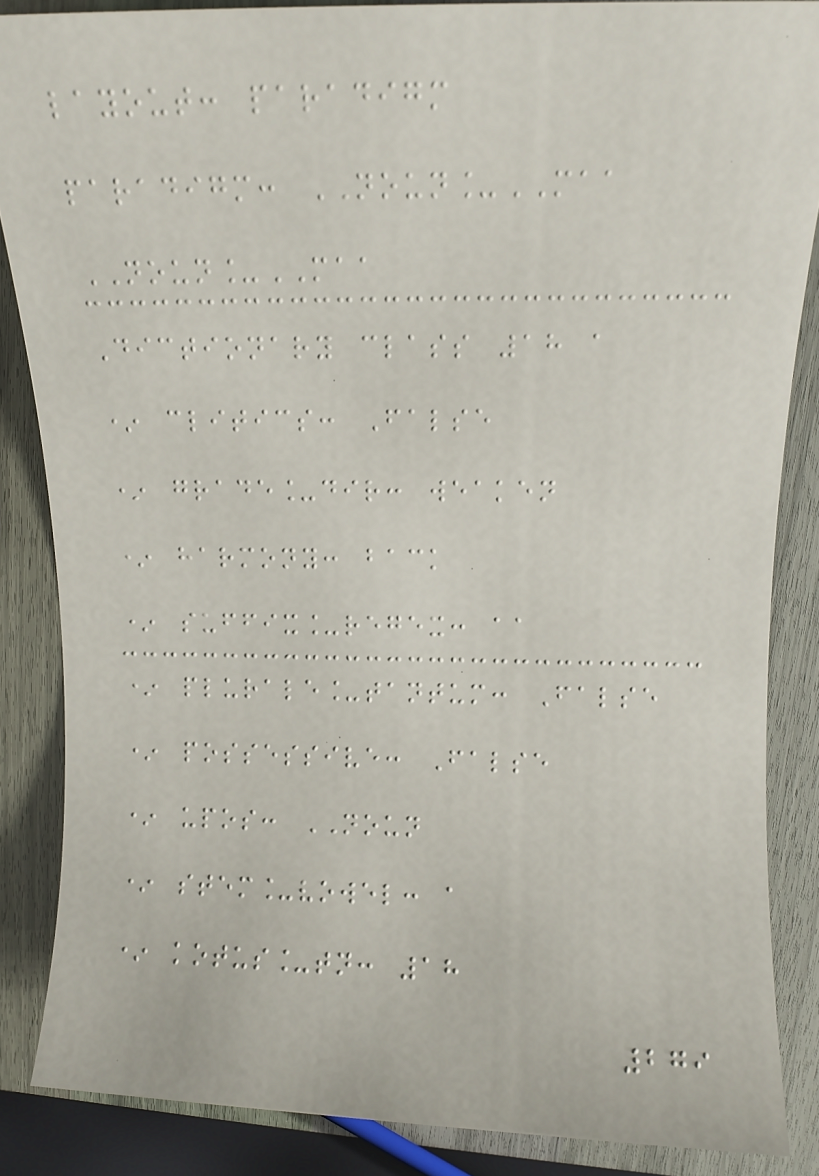layout: paradigm
paradigm: NOUN_MAA
NOUN_MAA
Dictionary class 18 a
* clitics: False
* grade_dir: weaken
* harmony: back
* suffix_regex: aa
* plurale_tantum: False
* possessive: False
* upos: NOUN
* stem_vowel: a
* kotus_tn: 18
279
